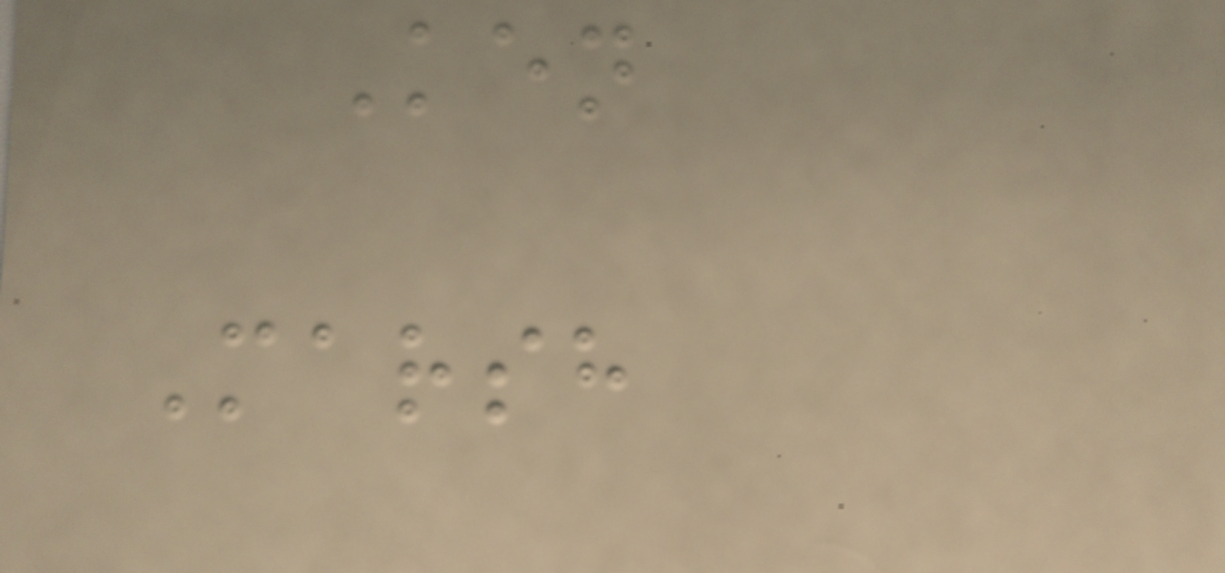Ken
Marsh
